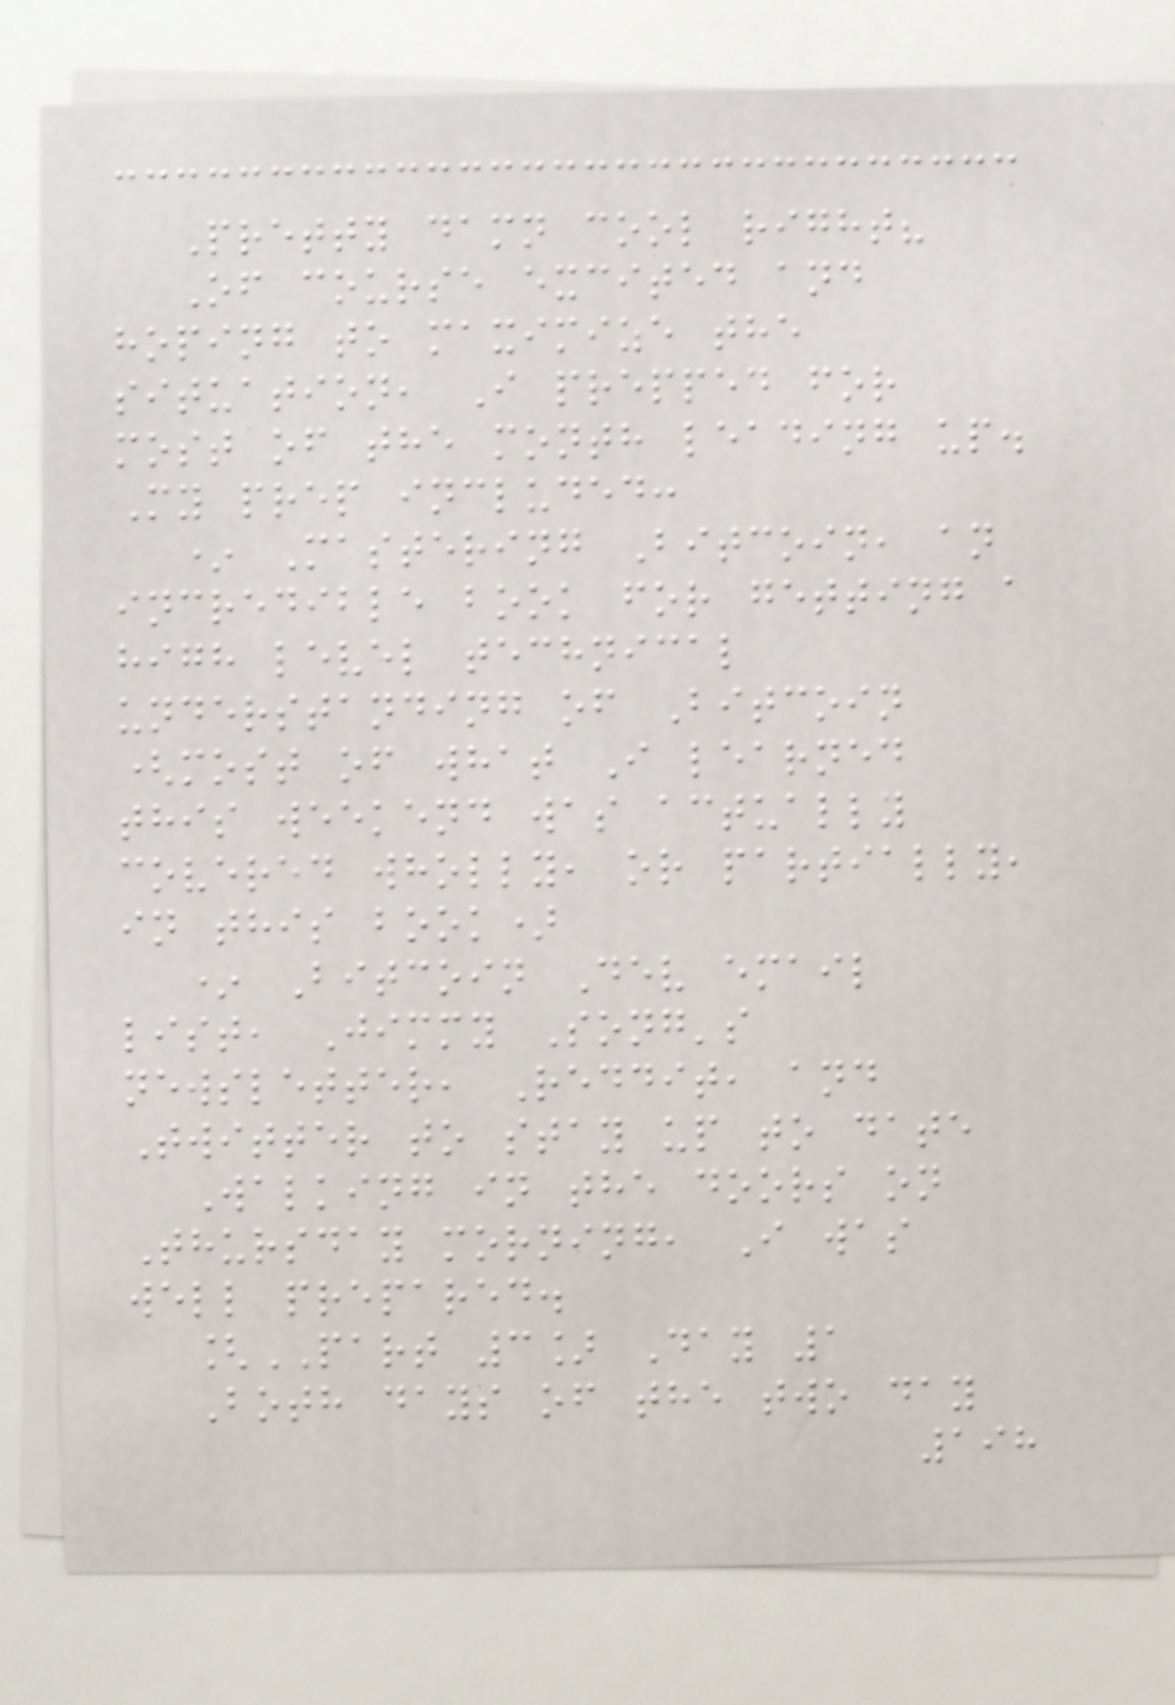Pretty damn cool right?
Of course excited and
hoping to maximize the
situation, I prepped for
most of the month leading up.
My prep included:
* Mastering Bitcoin, an
incredible book for getting a
high level technical
understanding of Bitcoin
(most of what I learned
this weekend was actually
covered wholly, or partially,
in this book)
* Bitcoin Dev email
list, Jimmy Song's
newsletter, Reddit, and
Twitter to stay up to date
Walking in the doors on
Thursday morning, I was
well prepared.
[PART 3] Day 1
Both days of the two day
198
